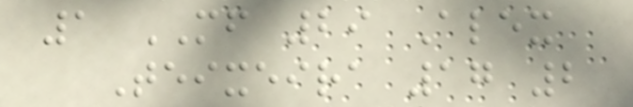1 MF 29 Alex
Teixeira 17 2
